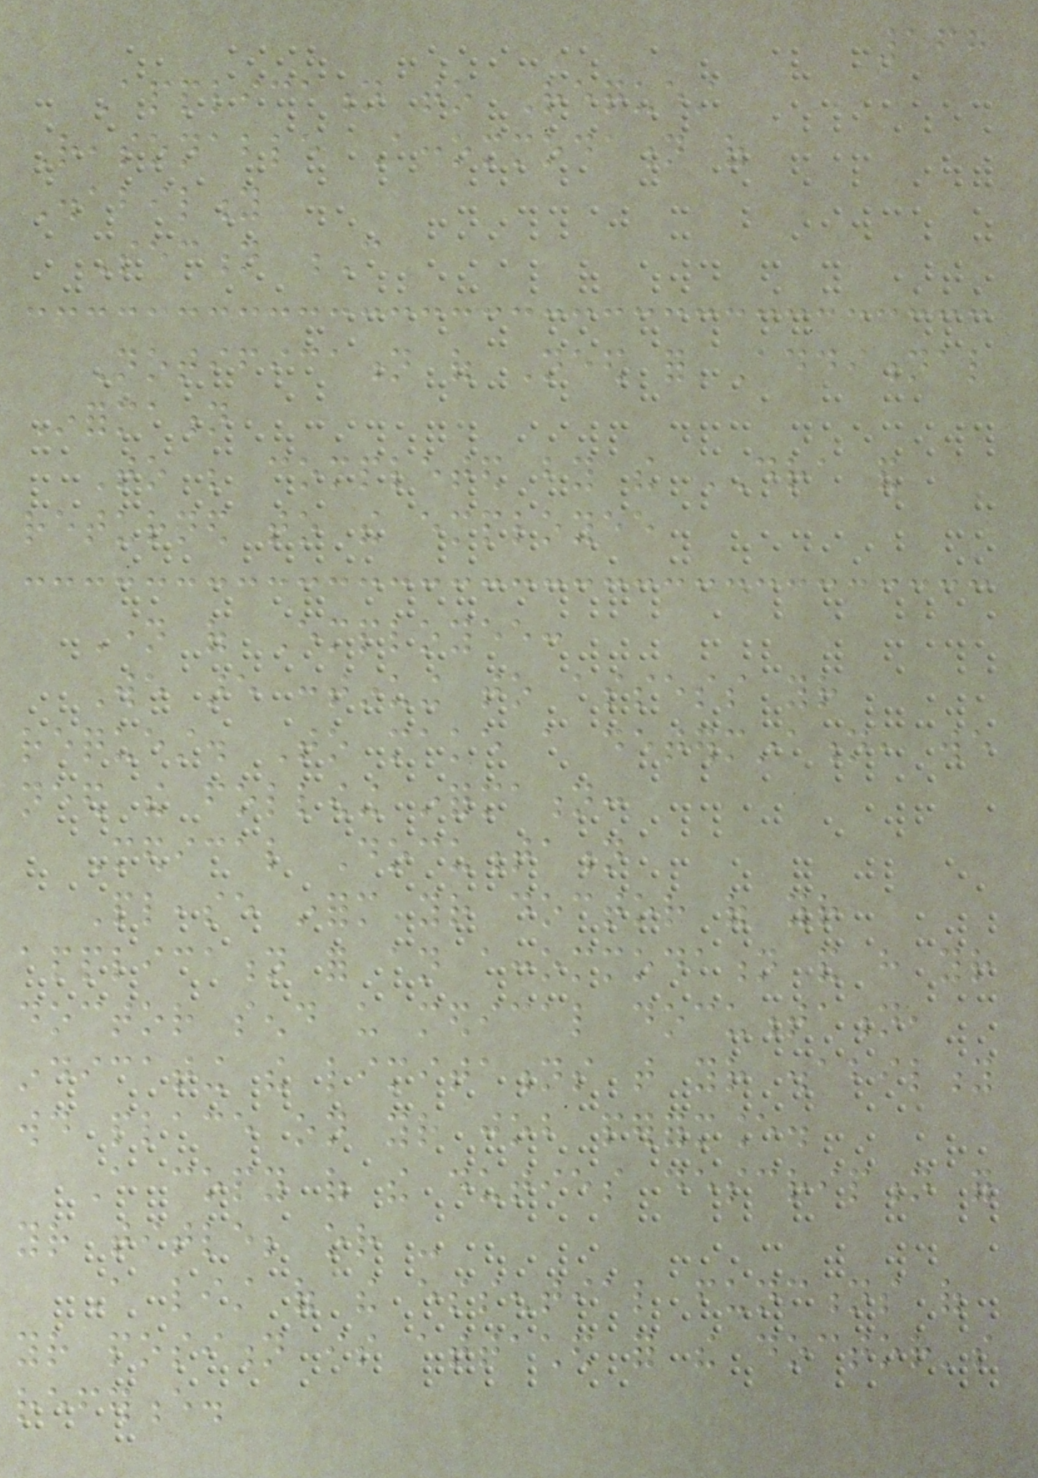167
Application to Request
Reasonable Accommodation of
Disability
Section C
Notification of Need for Additional
Information
To be completed by the DRA and
returned to the employee
Name of Employee:
We are continuing to assess your
request. To make a determination, we
need the following information:
Medical Documentation
Please inform your doctor of your
application for an accommodation and have your
doctor send us medical documentation,
indicating the limitations that your disability
would place on your job performance.
A copy of the duties description for
your title; or -
A list of the essential functions of
your position is attached for the doctor's
reference.
